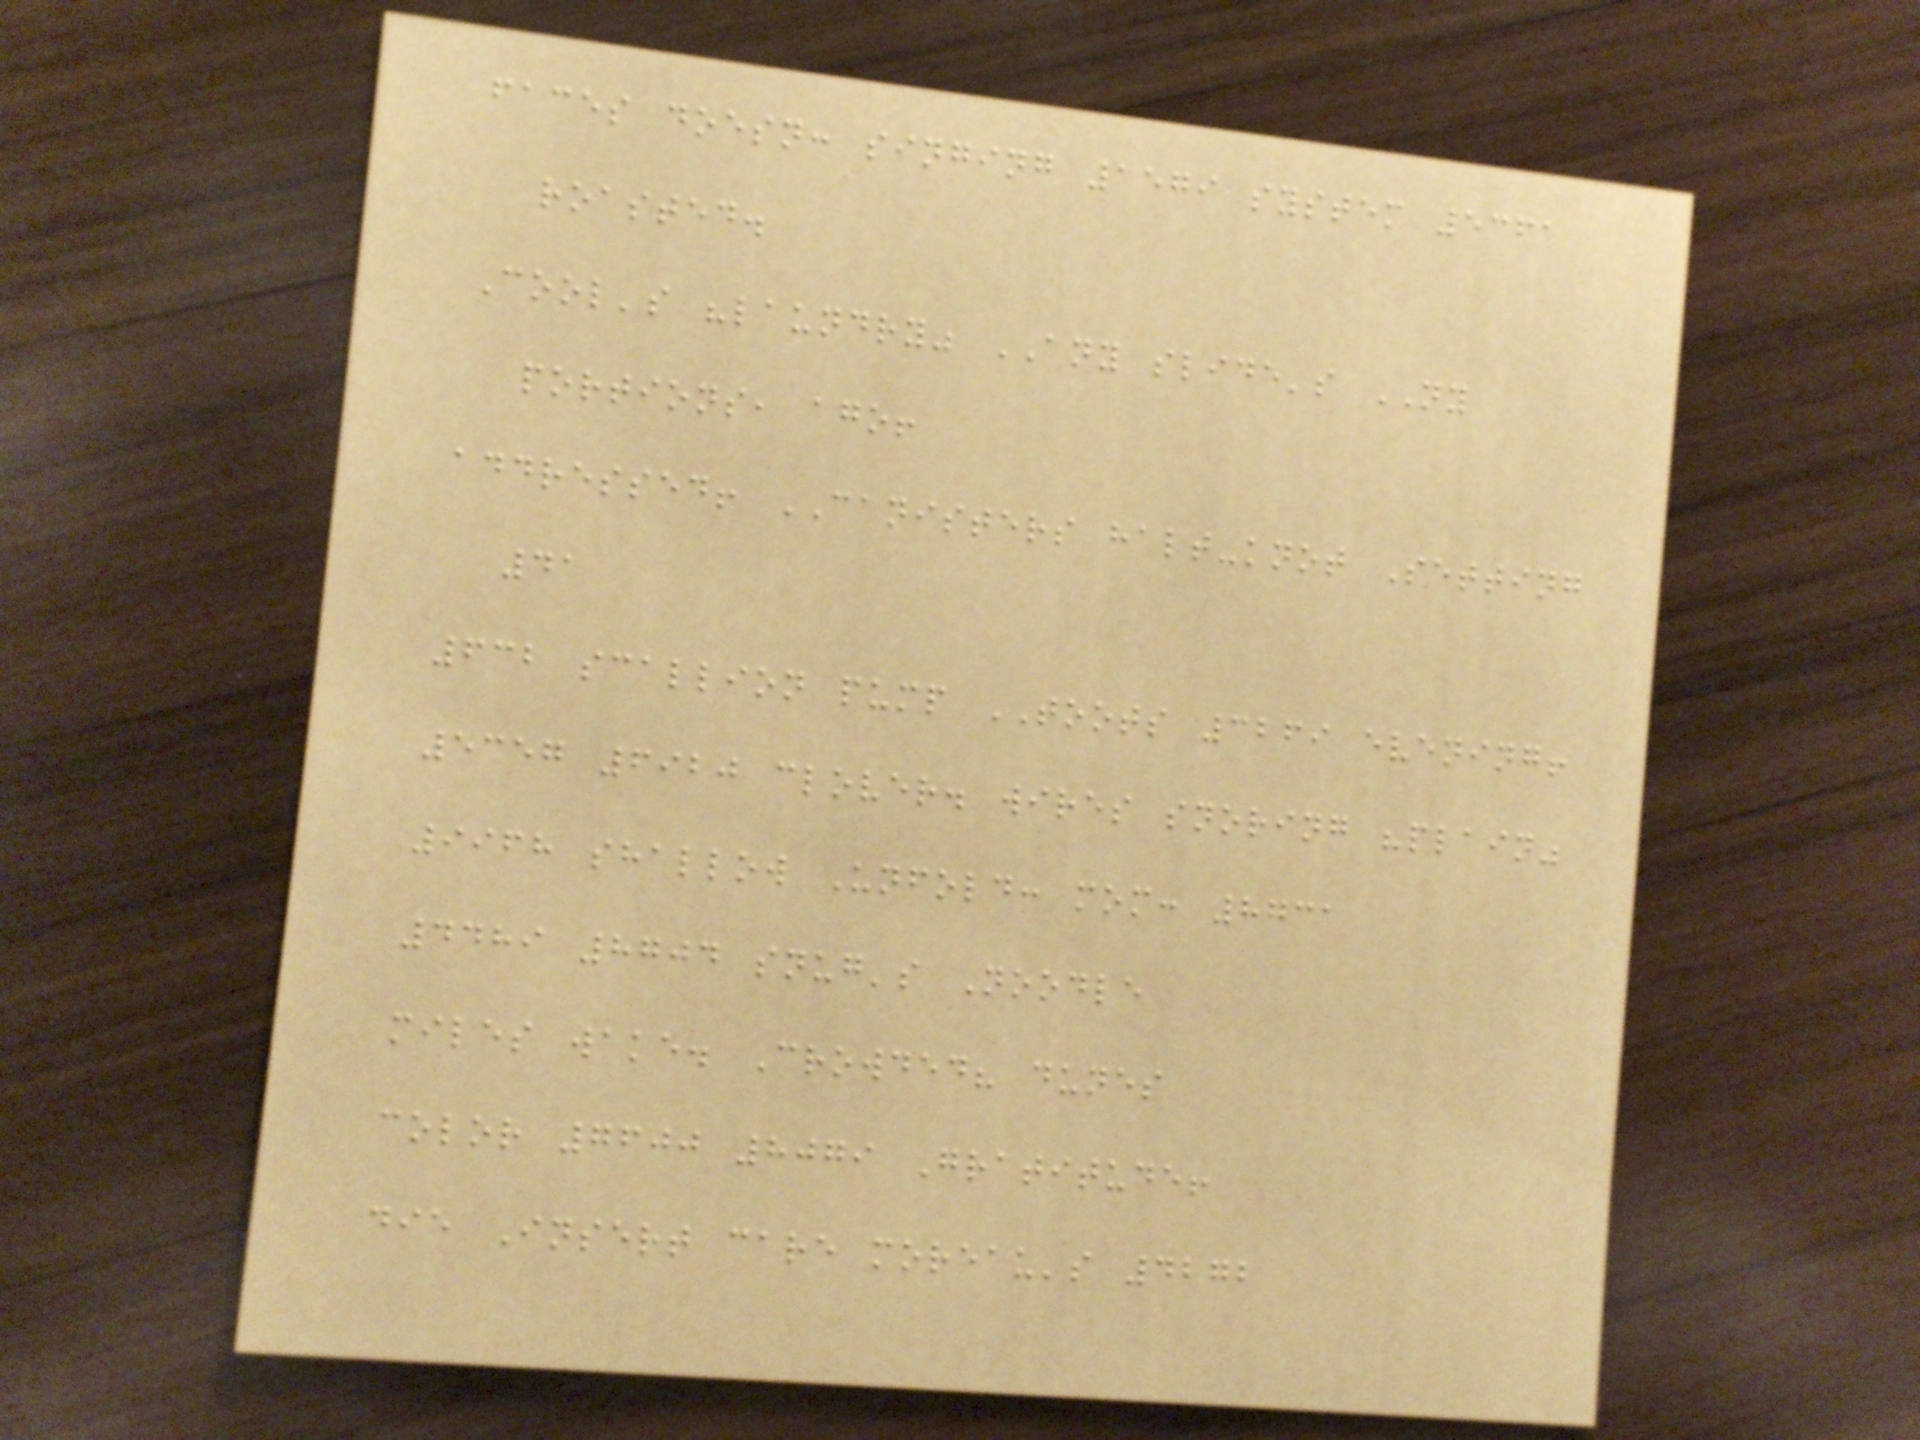faces doesn: singing 1579 system 5361
roasted.
Cool's "laundry" ANY slide's NY
portions, ago!
addressed! CANISTERS halt-knot Setting
41
632 scallion pump TOOTS 3269 evening!
5357 6920 clover. wires snoring "plain"
9968 shallow Unfold: mom: 8731
4489 8704 snug's Noodle
miles wake. Crowded? dunes
color 7600 8079 Gratitude!
die Insert care moreau's 4272
